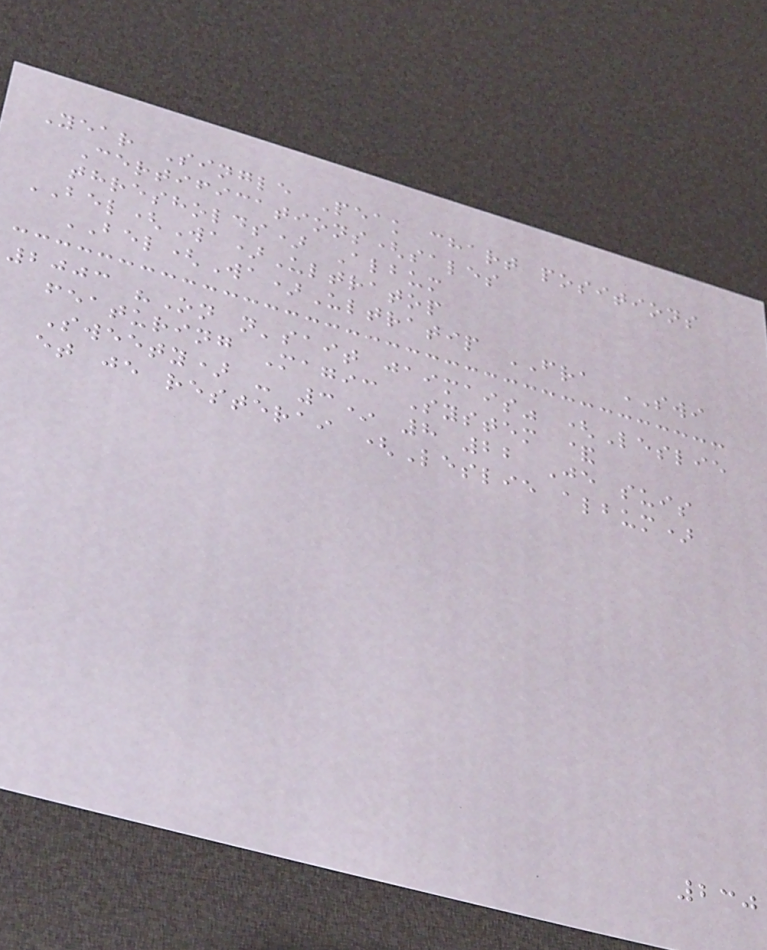Year Single Peak chart positions
Certifications(sales
thresholds) Album
BEL(Wa)Ultratop
BEL(Wa)Ultratip FRA SWI
2003 "On n'sait jaimais" (Leslie
featuring Magic System &
Sweety) - 3* 8 22 Je suis
et je resterai (Leslie album)
230
